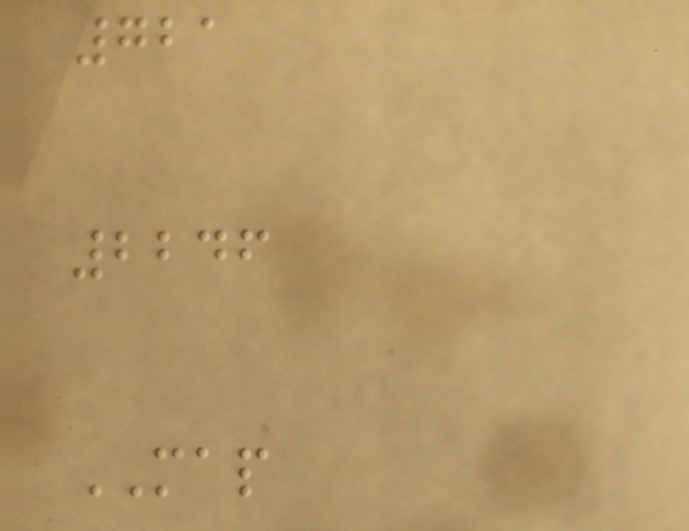721
2246
MAP
